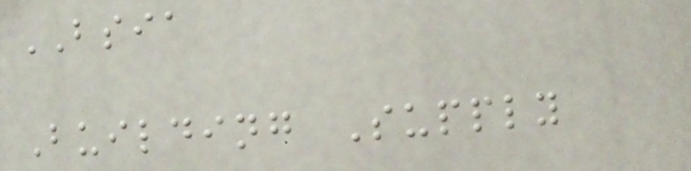BSIA
Building Supply
